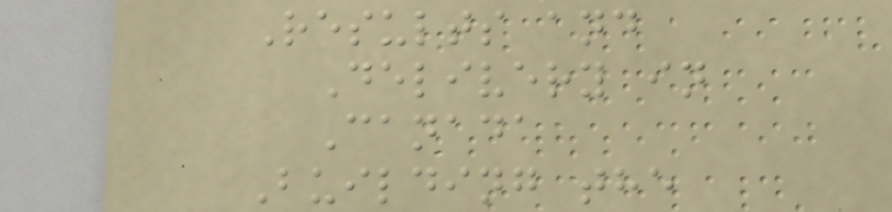Results and
Delivery in
Canada
Building the
